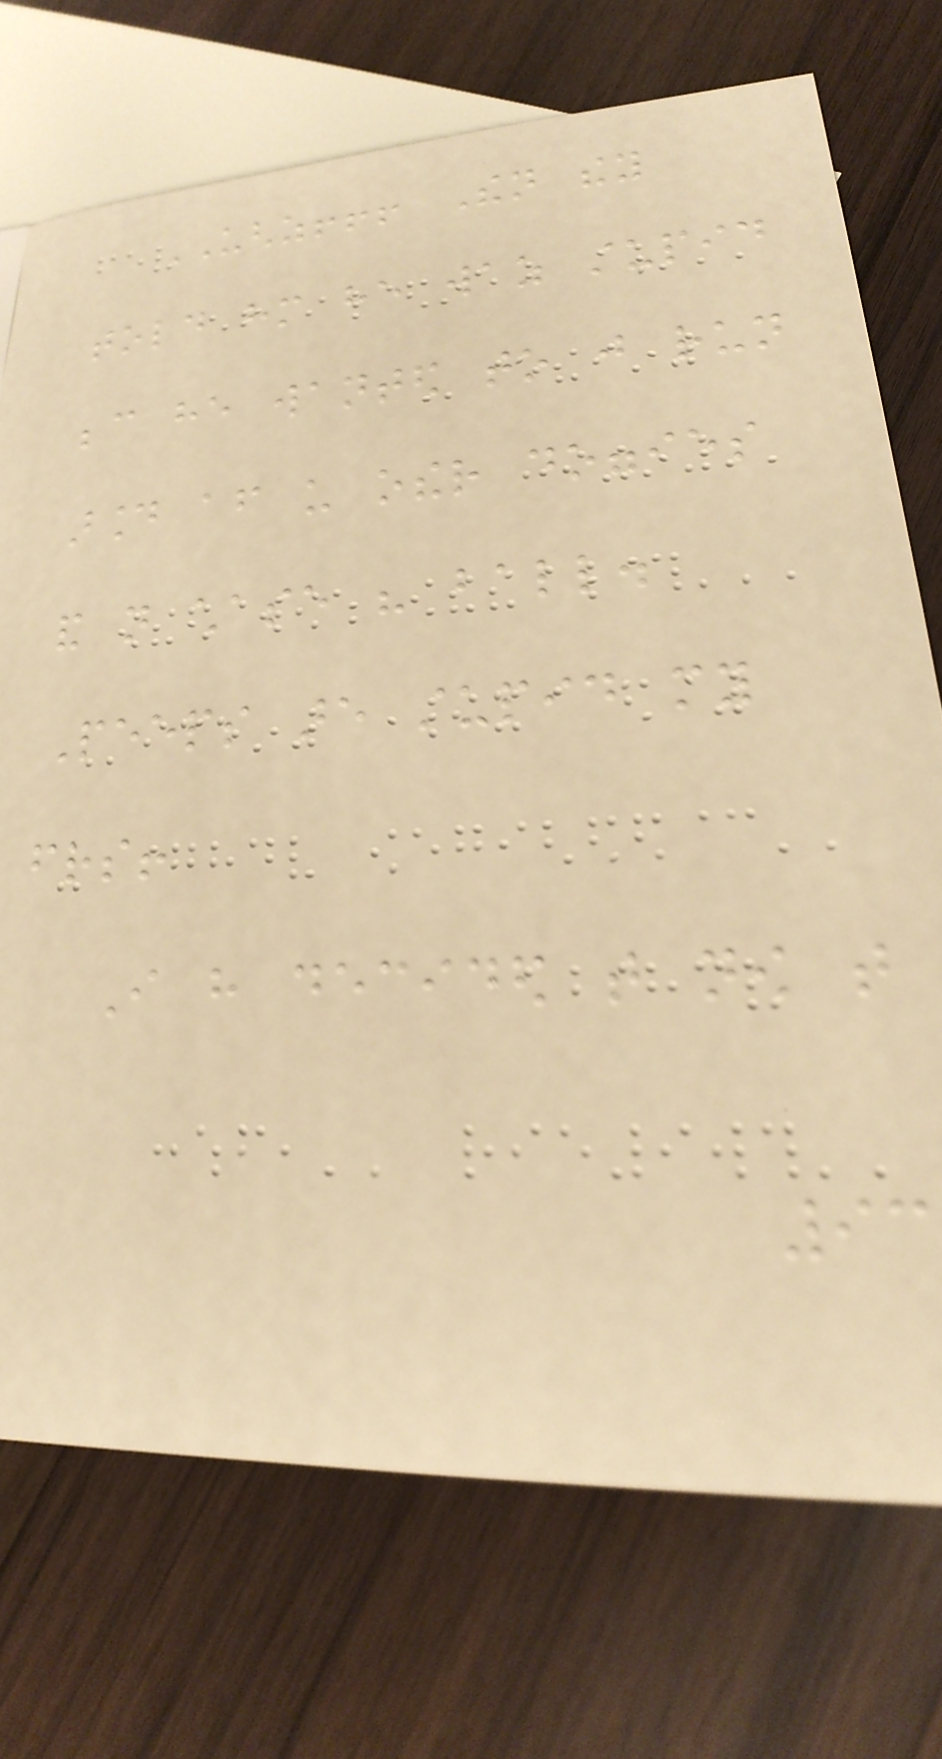UGHZ!!! Then they
told him he waz stupid
because he wanted to just run
around after us other doggies
and not chase his ball.
Peeps are stupid my
friends!
I have decided that now that
93
